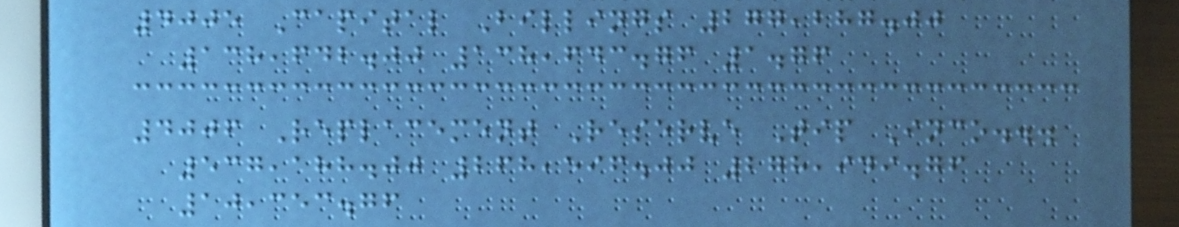4005 Capital Billings 277,287.00
138,642.00 138,643.76 1.76
4006 Replacement Reserve Tip Inco...
537,188.00 268,596.00 278,949.76
10,353.76
